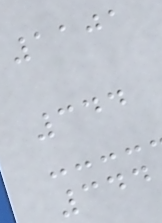1101
344
344
